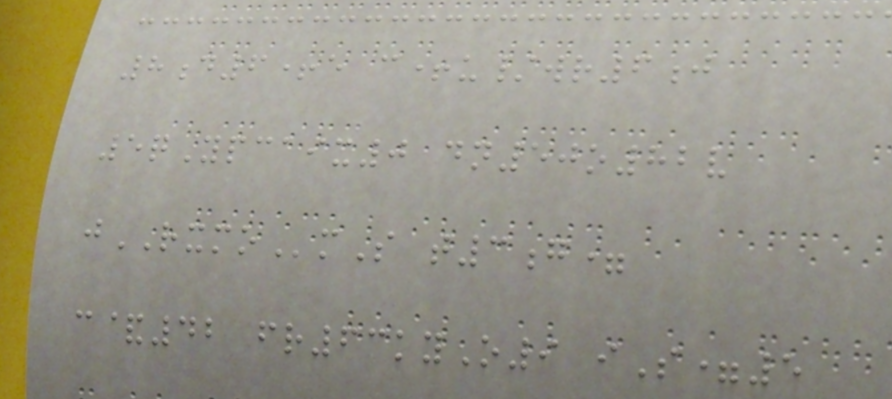8d6+e c+u/wr6j
5qYpcaix0 dn50o82v
jRXMOmS t3g=
c&42 fr63kyO9 iS=5
